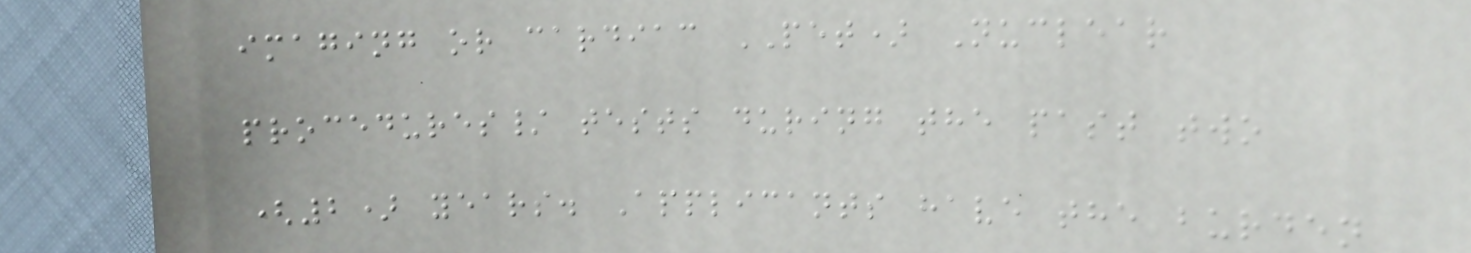imaging or cardiac PET) Nuclear
procedures/ tests during the past two
(2) years. Applicants have the burden
